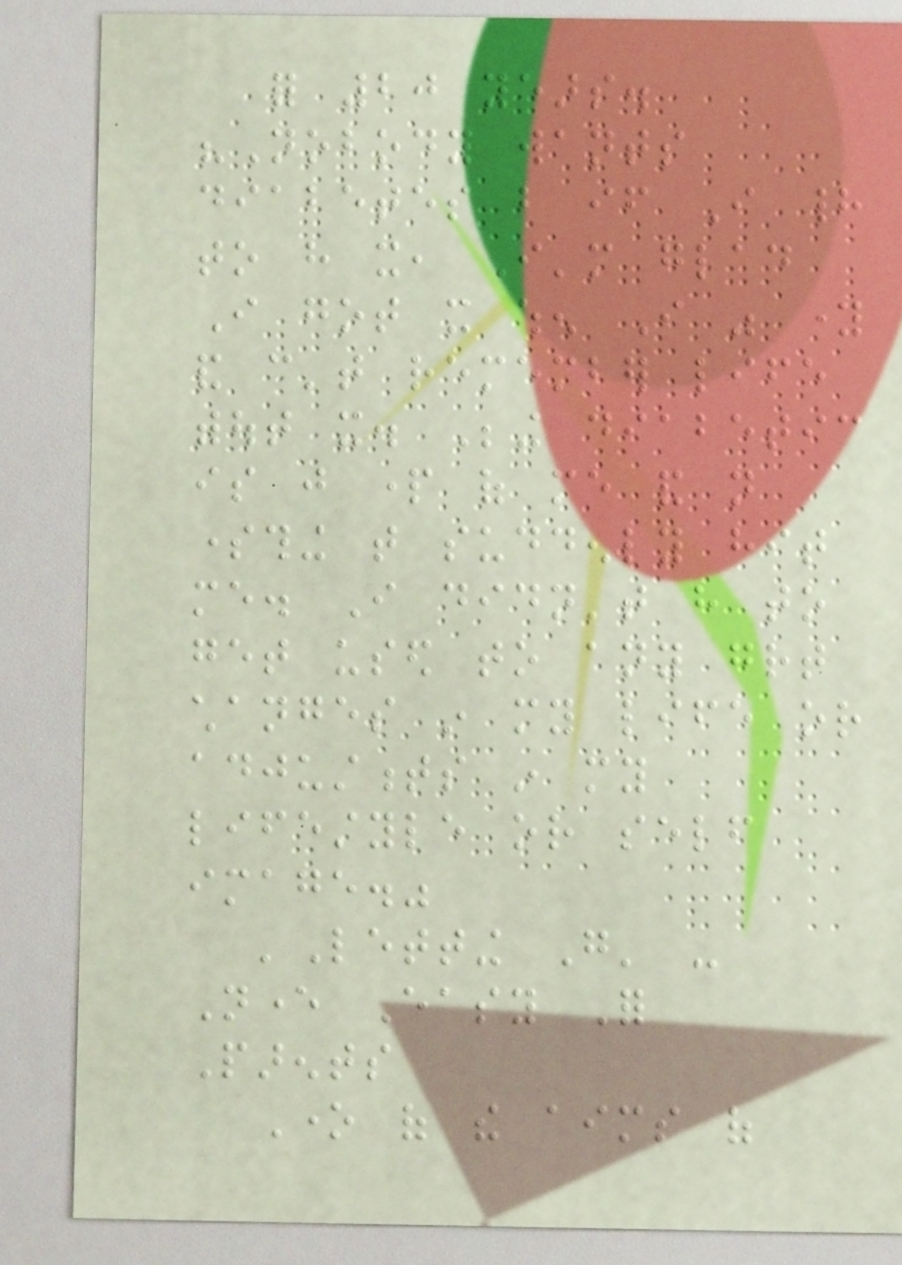for 20 years.
"Nobody wants
diabetes but if I had
to have it, I'm glad
I got it when I was young
and can't remember life
without it. Being diabetic
is just part of me and not
something that suddenly hit
me. I didn't have to
get used to any great
changes in my life or
adjustments in my
lifestyle or self
image."
'Letting Go' -
Never Easy For
Parents
One of the aims of
